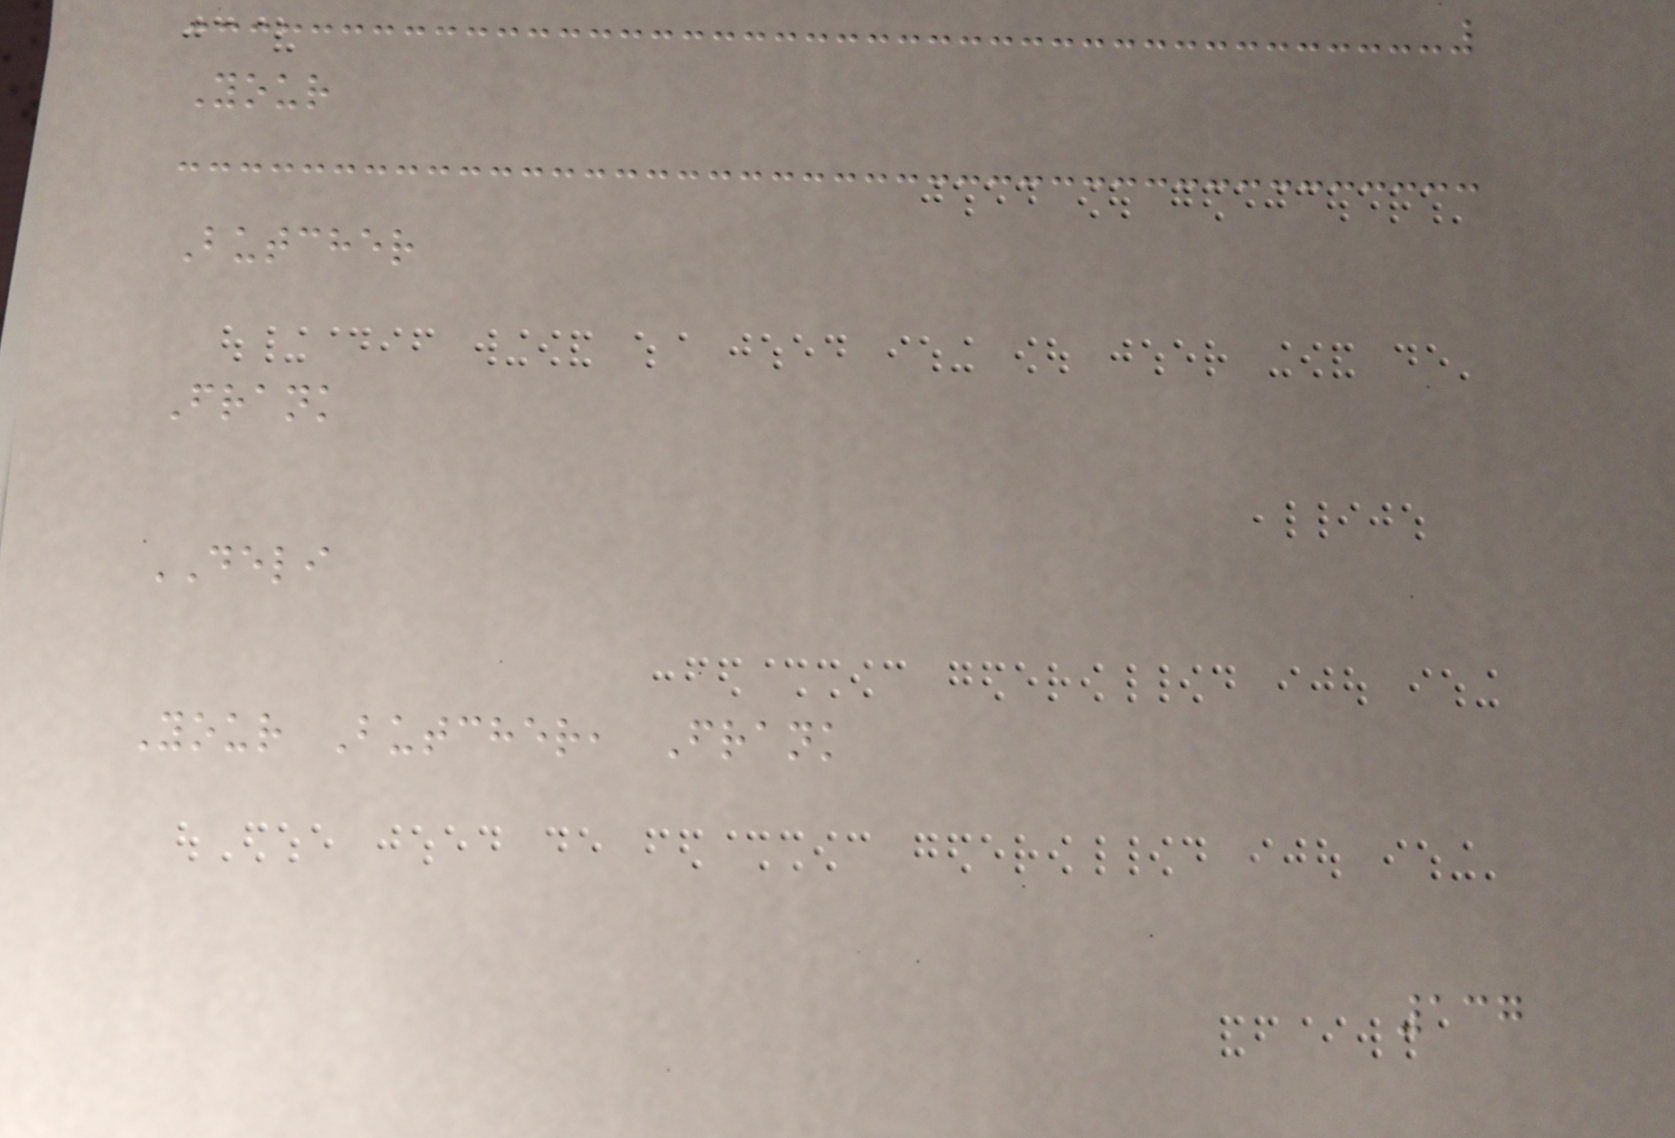Your
Butcher
Frank
DELI
Your Butcher, Frank
137
